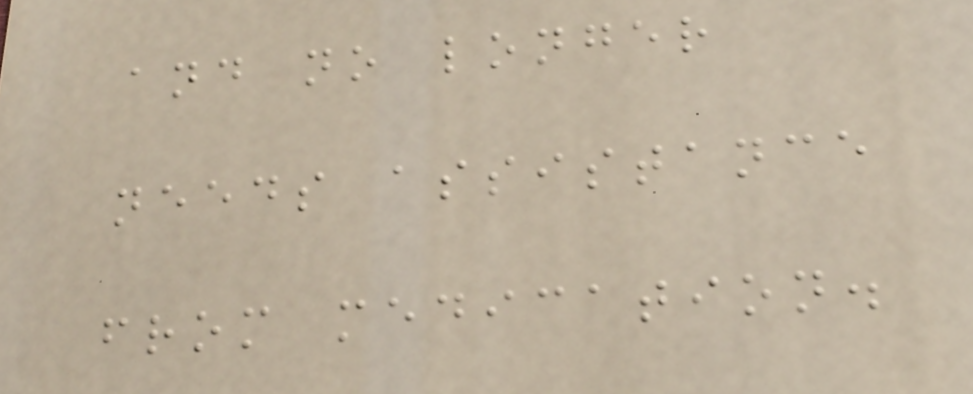and no longer
needs assistance
from medication.
